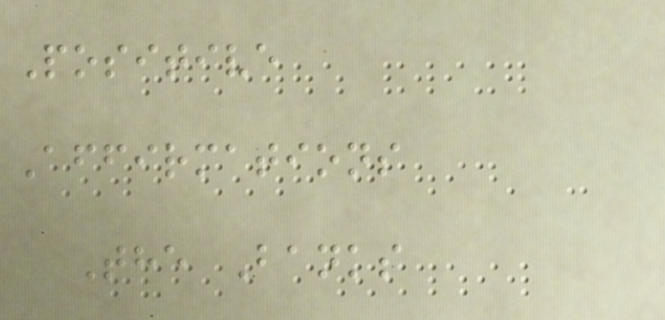Positive
Affirmations
The Banks
